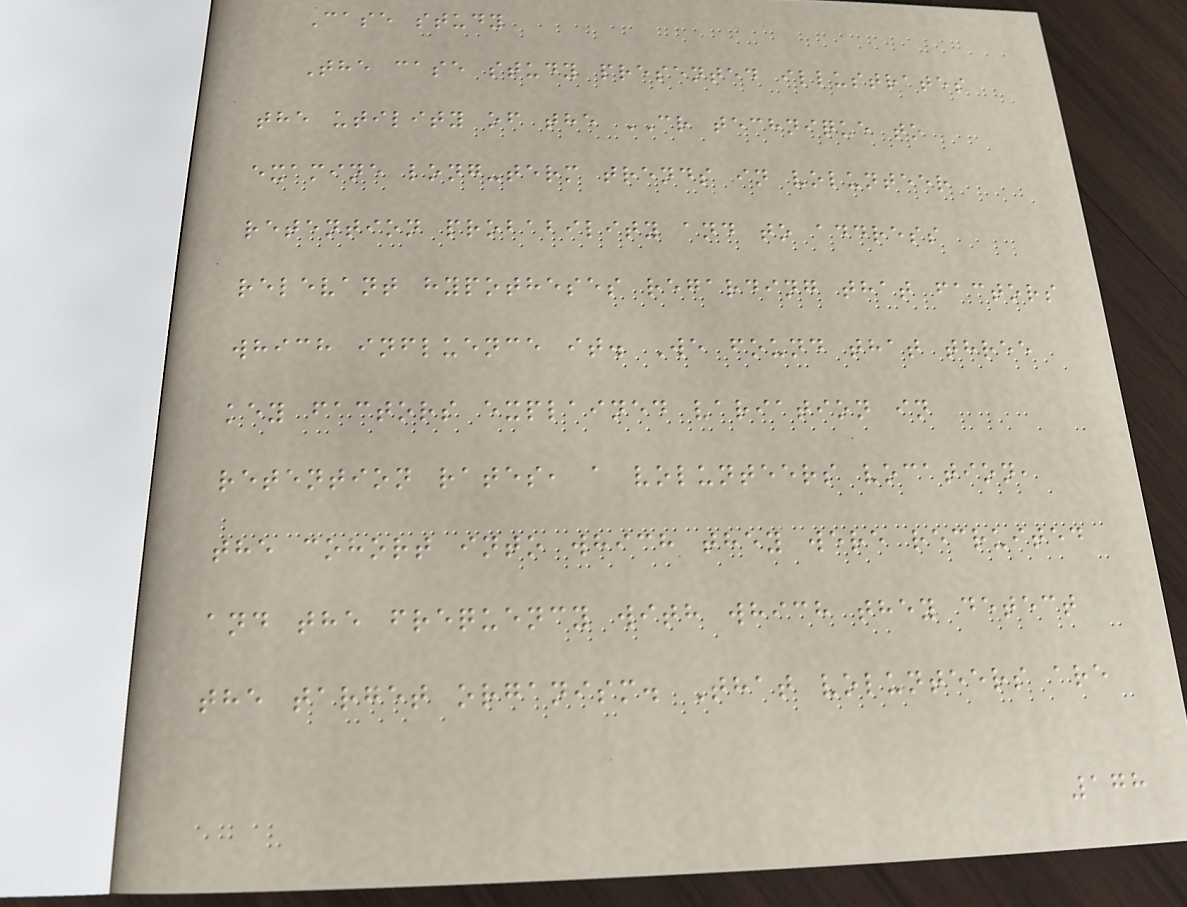Case study
The case study presented illustrates
the utility of the CR technique to
examine long-term trends in volunteer
retention probability and to address
relevant hypotheses regarding that factors
which influence it. We found that three
key factors explained variation in
retention rates, a volunteers vocation,
the cohort into which they were recruited
and the frequency with which they detect
the target organism. That volunteers are
178
